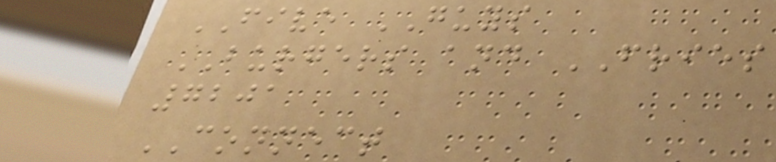FIVE GUYS
BURGERS and FRIES
7201
CONNECT
